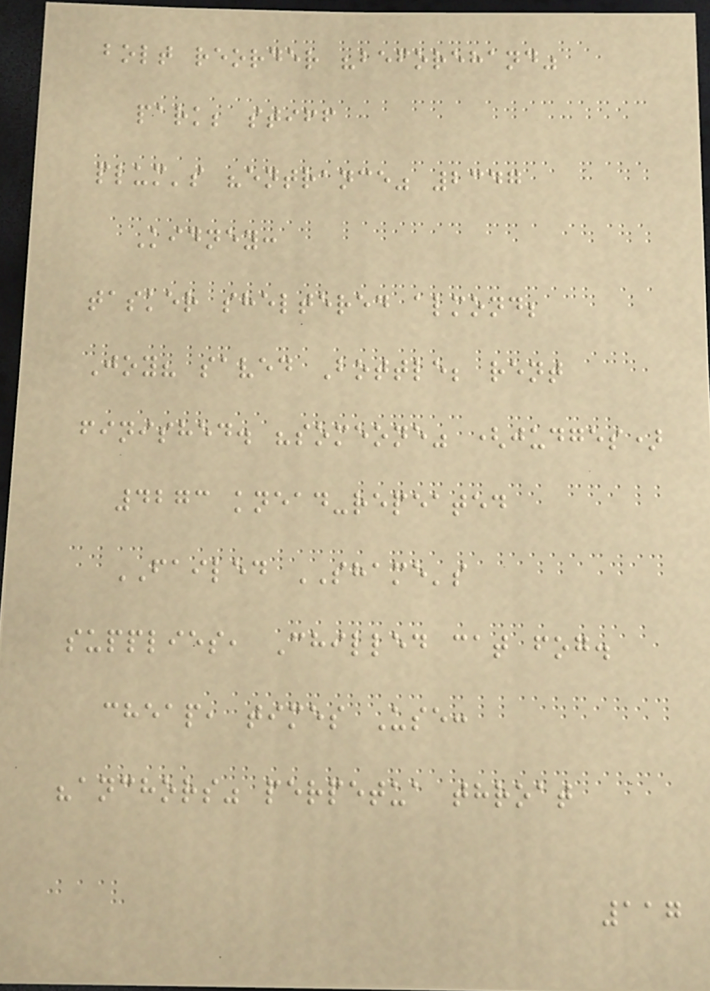bolt reorder "beforehand"
park; stiff
plum's "entrance" 2347
Kidney:
tasker sheltered almond;
Joy? saved Bottle; rent
finished. "someone" (judges)
4273 knead-repeated
FAILED SHAME's
supplies, Chilled cat fog.
cheap, times Use:
"anchors" perpetua throat
117
